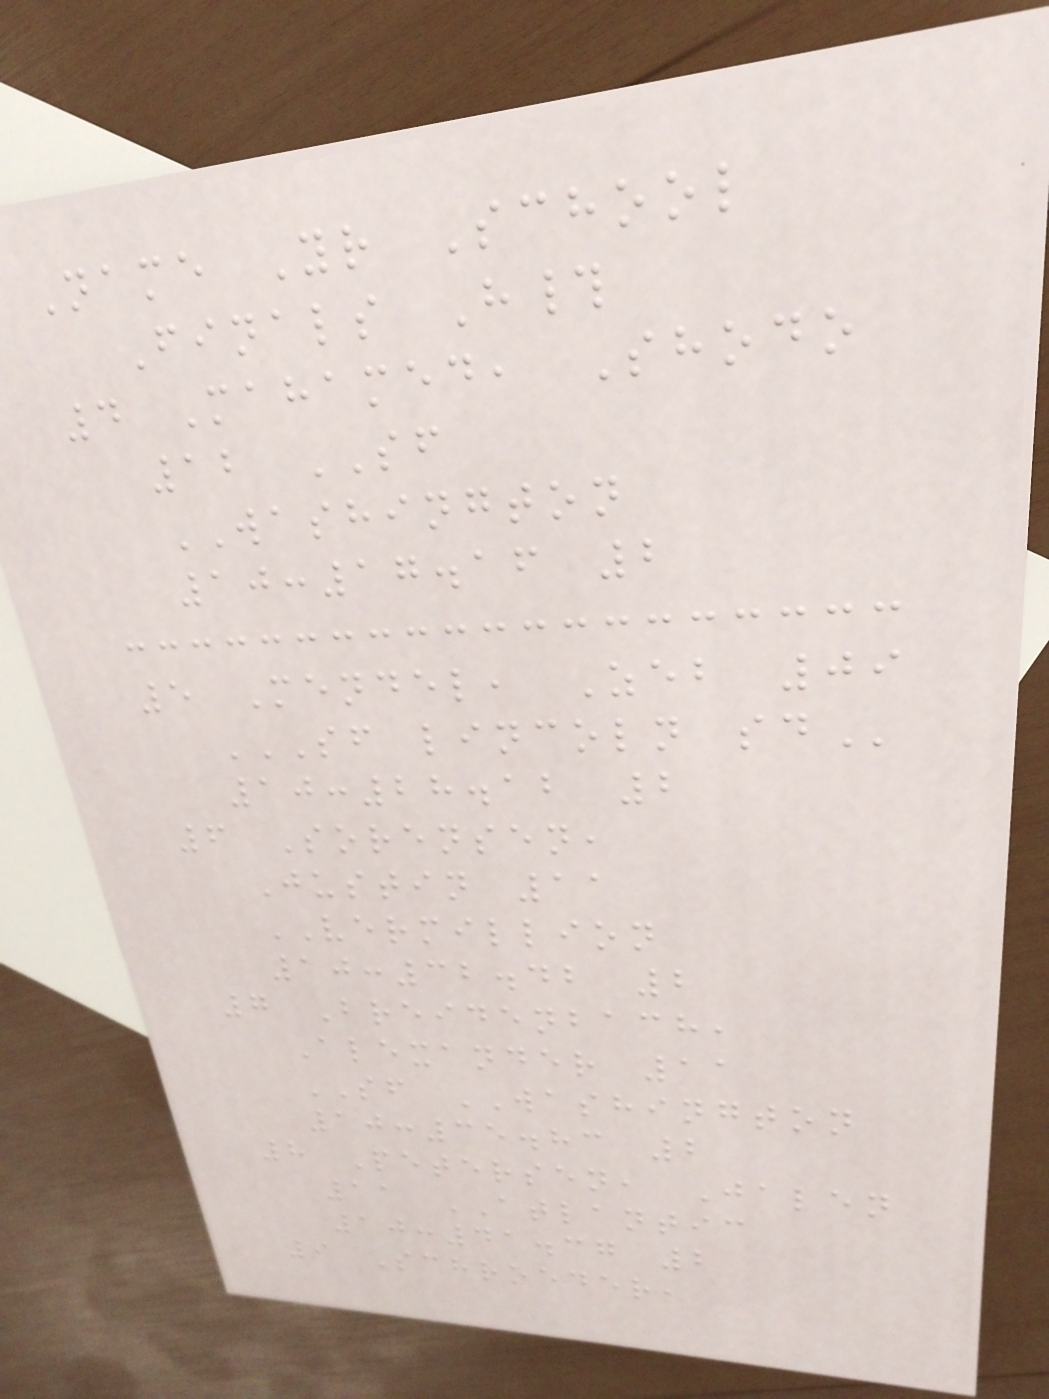Name Yr School
Finals H#
4 Mahamed, Shodo
12 SF
WASHINGTON
10:17.16 2
5 Mendel, Zeb 09
SF LINCOLN SD
10:28.12 2
6 Sorensen,
Justin 11
VERMILLION
10:32.42 2
7 Breidenbach,
Alexander 11
SF WASHINGTON
10:35.83 2
8 Petersen, Jalen
11 ATLANTIC
10:41.37 2
9 Schroeder,
